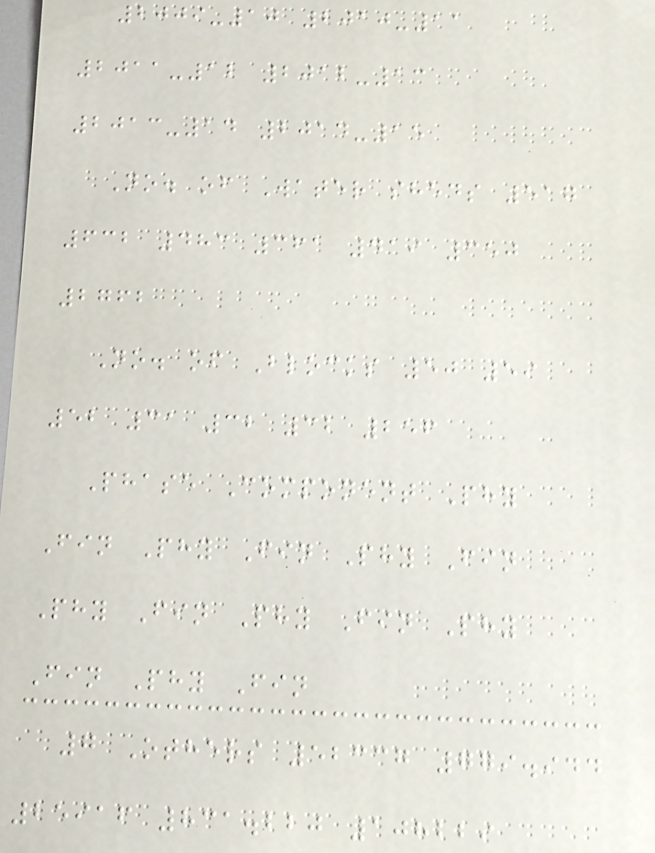2009-10 2010-11
2011-12 2012-13
2013-14 2014-15
No. of Water sheds 517
632 483 361 419 350
2762
No. of Blocks 50 59
52 31 32 32 256
Phase Component Phy
Fin Phy Fin Phy Fin
Phy Fin Phy Fin Phy
Fin Phy Fin
7 Others 52337 779.944
25916 831.220 108229
